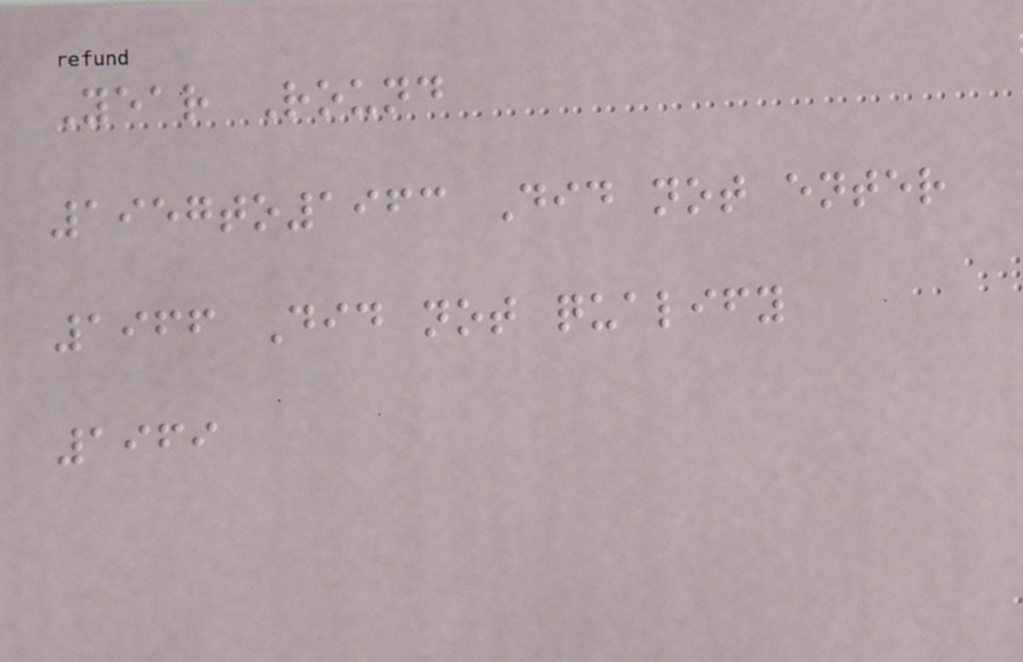Year Round
1957to1963 Did not enter
1966 Did not qualify
1969
